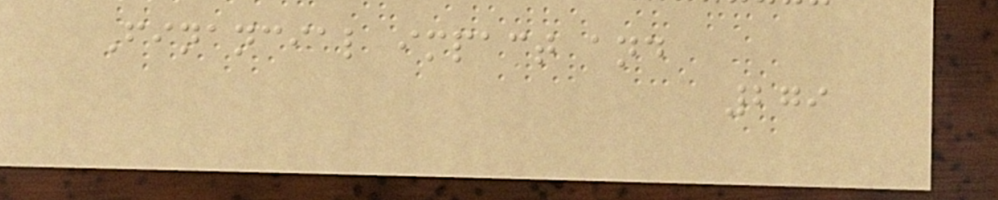Financial impact and
279
